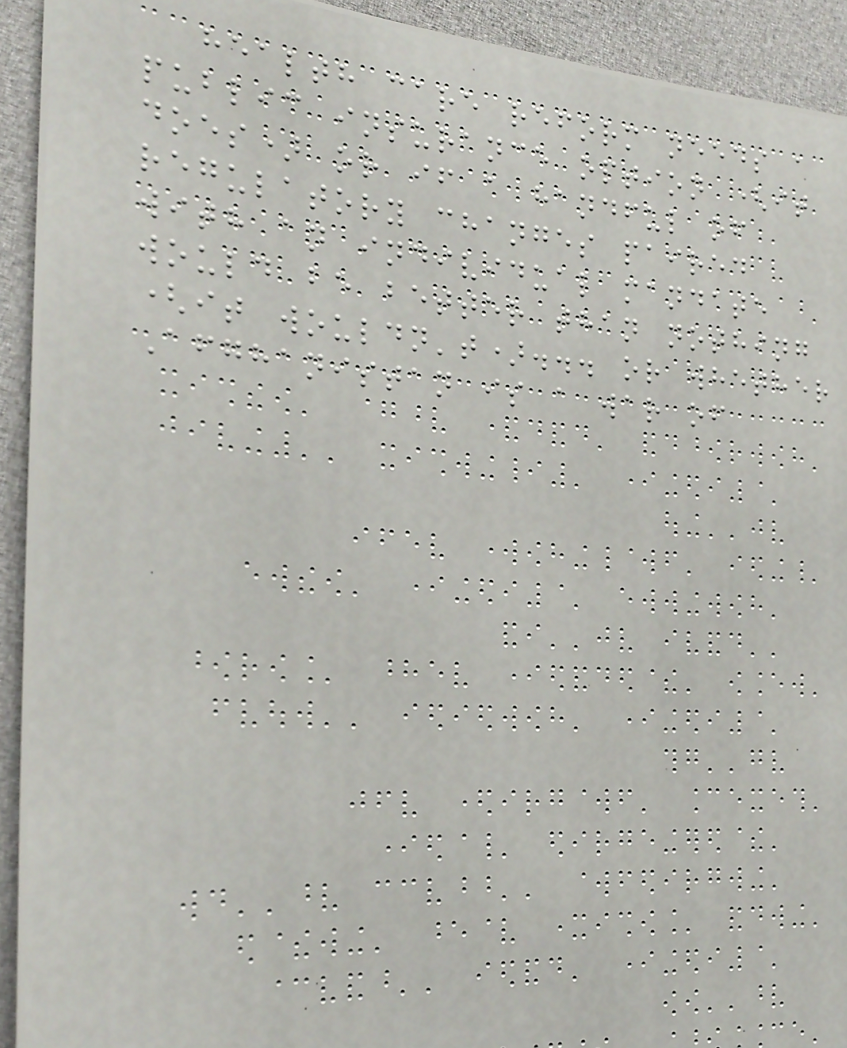health care reform needs a
public insurance option (it
does) or if a handful of
regulatory changes paired
with an individual mandate
would be better than nothing
(it wouldn't)... or whether
Afghanistan is a war of
